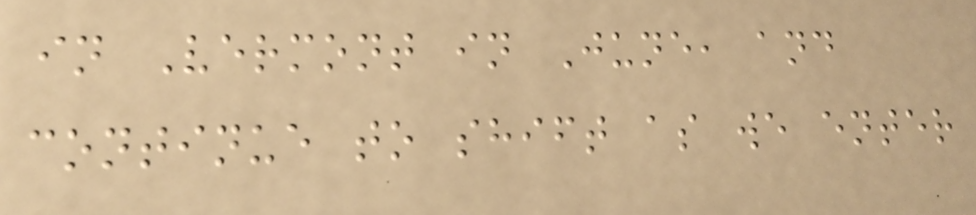in Vermont in June, and
continue to shift as we enter
